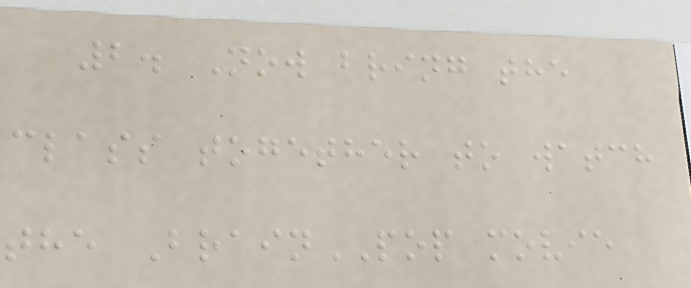2. Now bring the
class together to watch
the BrainPOP movie
